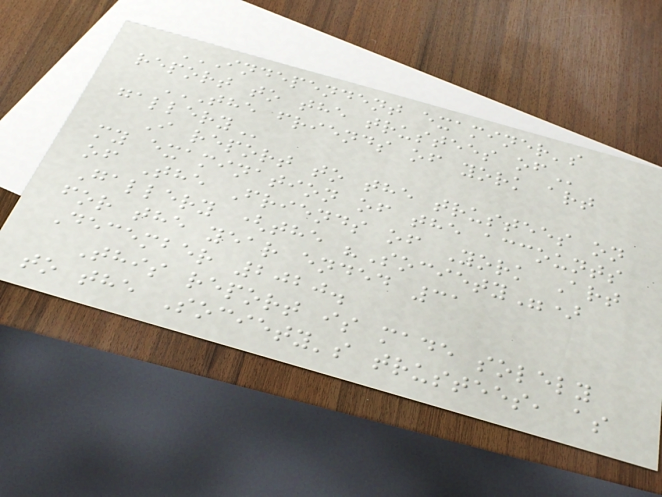INDEPENDENT EXAMINER'S
REPORT TO THE TRUSTEES OF
THE FRIENDS OF YORK ART
GALLERY
I report to the trustees on
my examination of the accounts
of The Friends of York Art
Gallery (the "Society")
for the year ended 31
December 2020.
This report is made solely
to the Society's trustees, as
